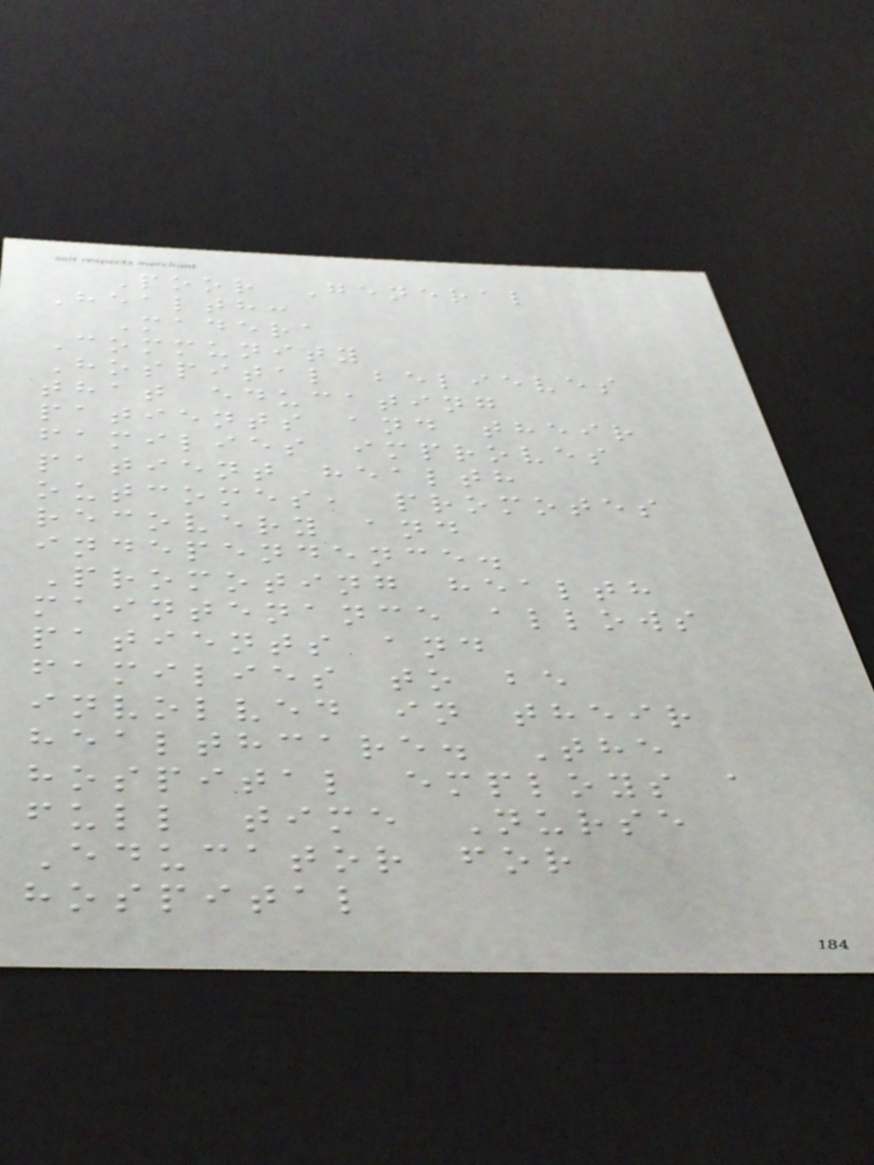Poor General
Health:
Madera
Community
Hospital believes
that educating
patients and their
families improves
patient health
outcomes, promotes
recovery and
independence.
Promoting health
maintenance allows
patients and
families to be
involved in their
healthcare. The
hospital employs a
full time Nurse
Educator for
hospital
